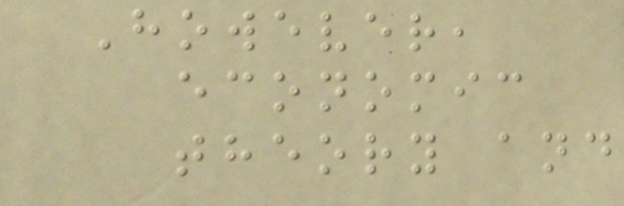However,
economic
theory and
